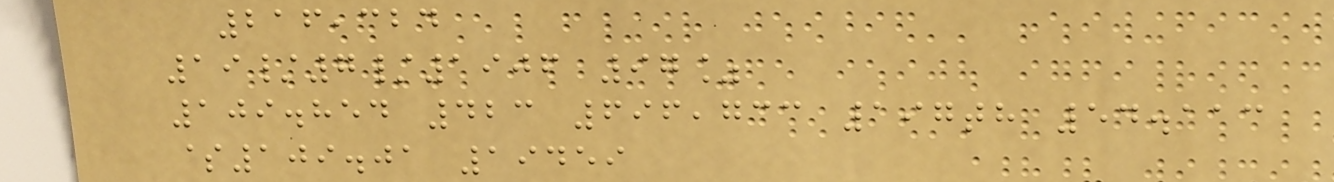216,324
19/7/1906 97%
109.854 423 696,733 197th 54.113
$109.01 19459
